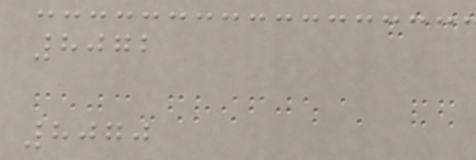8072
8070
